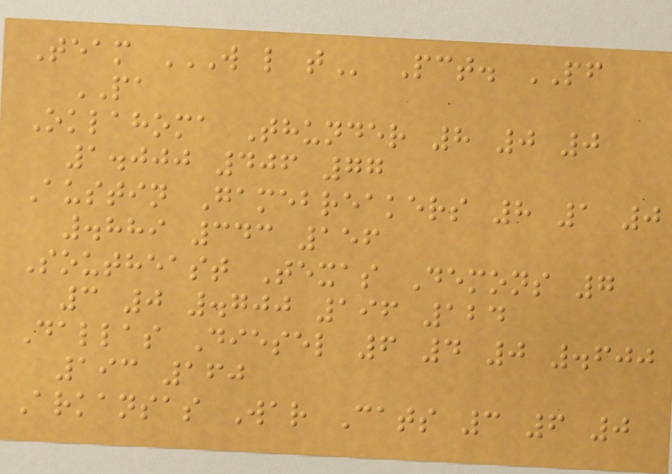Team W L T Pct. PF
PA
Oklahoma Thunder 8 0 0
1.000 406 77
Austin Gamebreakers 8 1 0
.889 343 156
Southeast Texas Demons 7
3 0 .700 196 124
Dallas Diesel 6 4 0 .600
193 160
Arkansas War Cats 3 6 0
